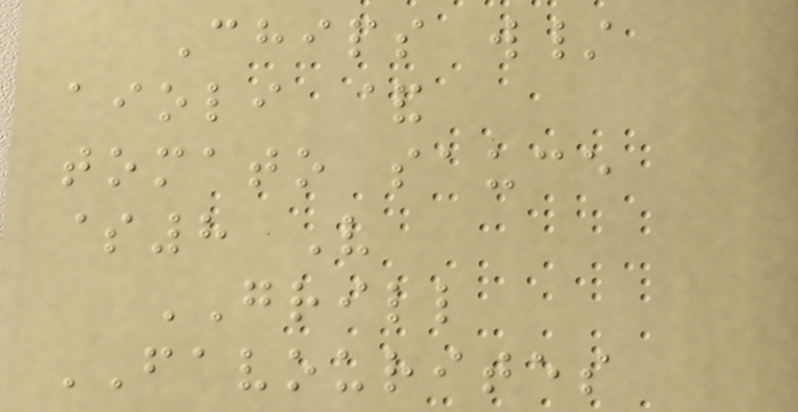Chips w/
aioli &
tomato sauce
$8 V
GRILL
FAVOURITES
